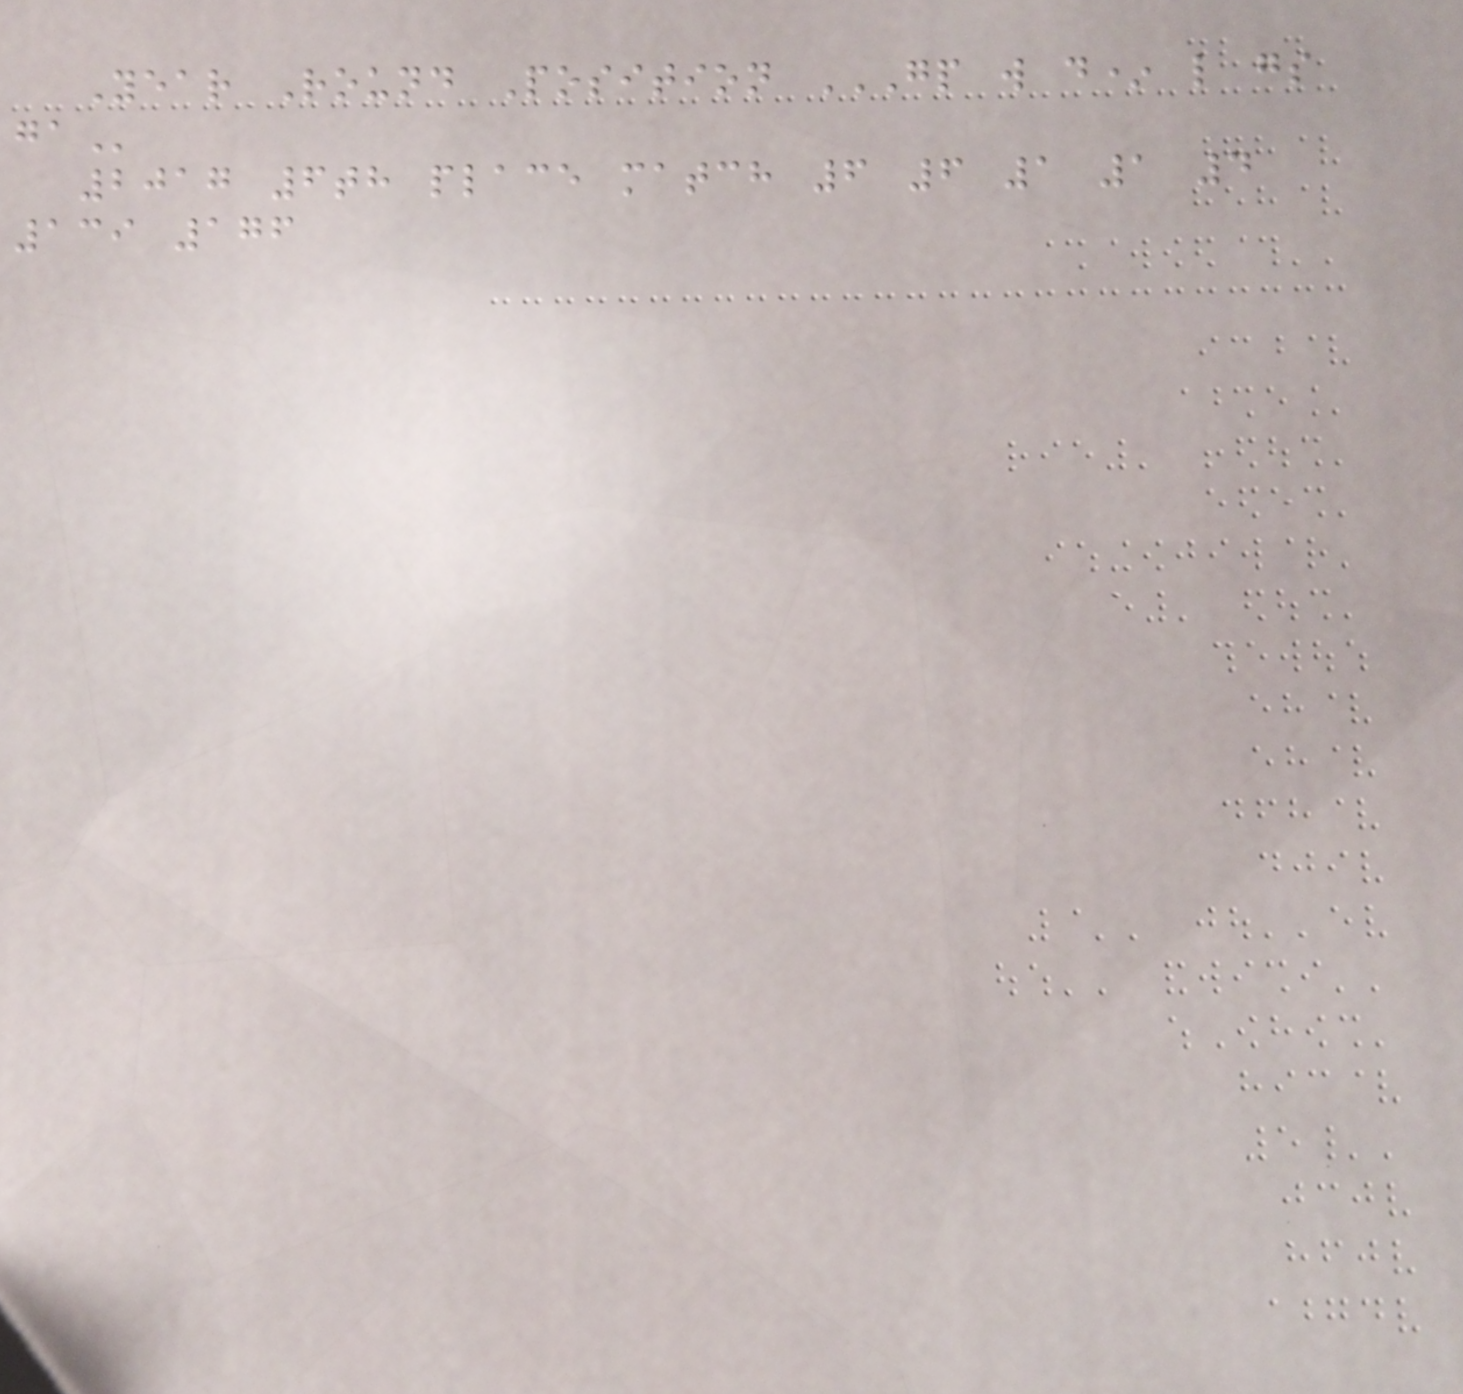Year Round Position GP W D* L GS
GA
2017 6th place match 6 6 1 1 4
139 176
